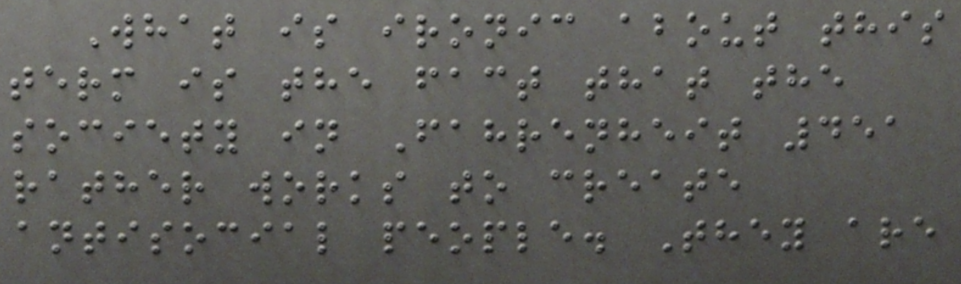What is ironic about this
term is the fact that the
society in Fahrenheit 451
rather works to create
antisocial people. They are
